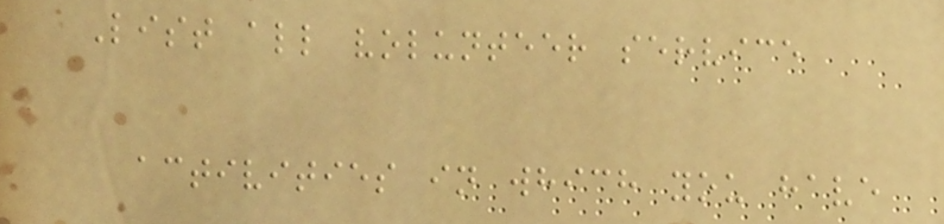List all volunteer service
activities in which you have
